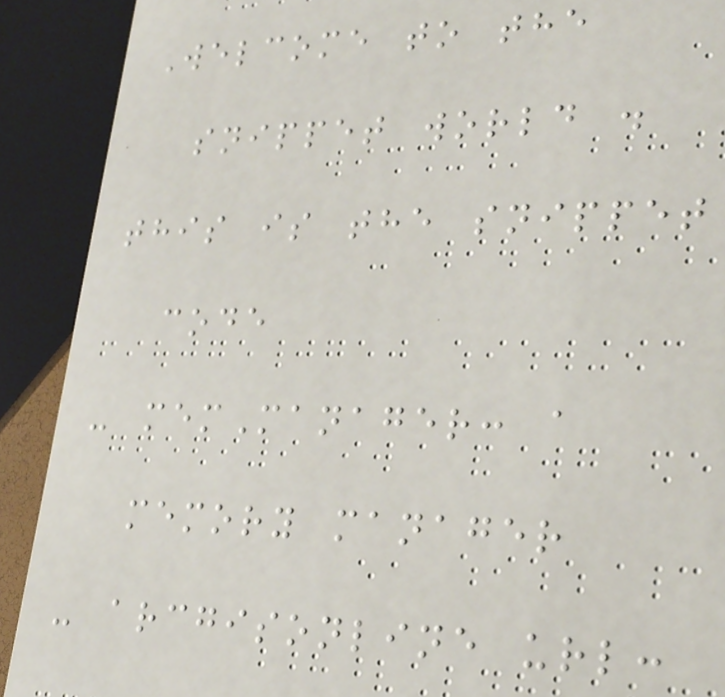Welcome to the
snippet world .
this is the snippet
code
- memManager: a
memory manager
- arcgisonline url:
